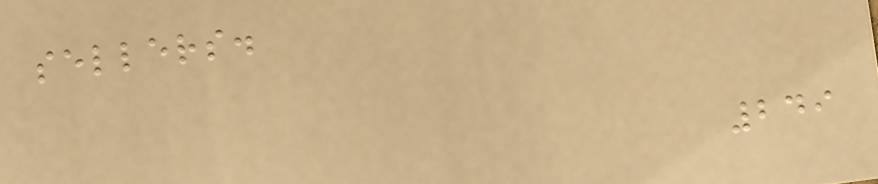sellers.
249
